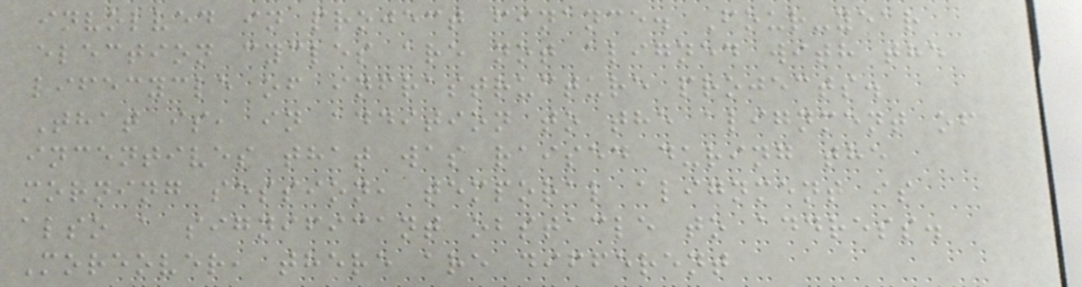involved in project finance. Four-year
election cycles are not aligned with the
lifecycle of infrastructure projects.
That is, in addition to the alignment of
incentives that was raised during the
morning session, temporal alignment is
also a significant obstacle to address.
Moreover, there are different
